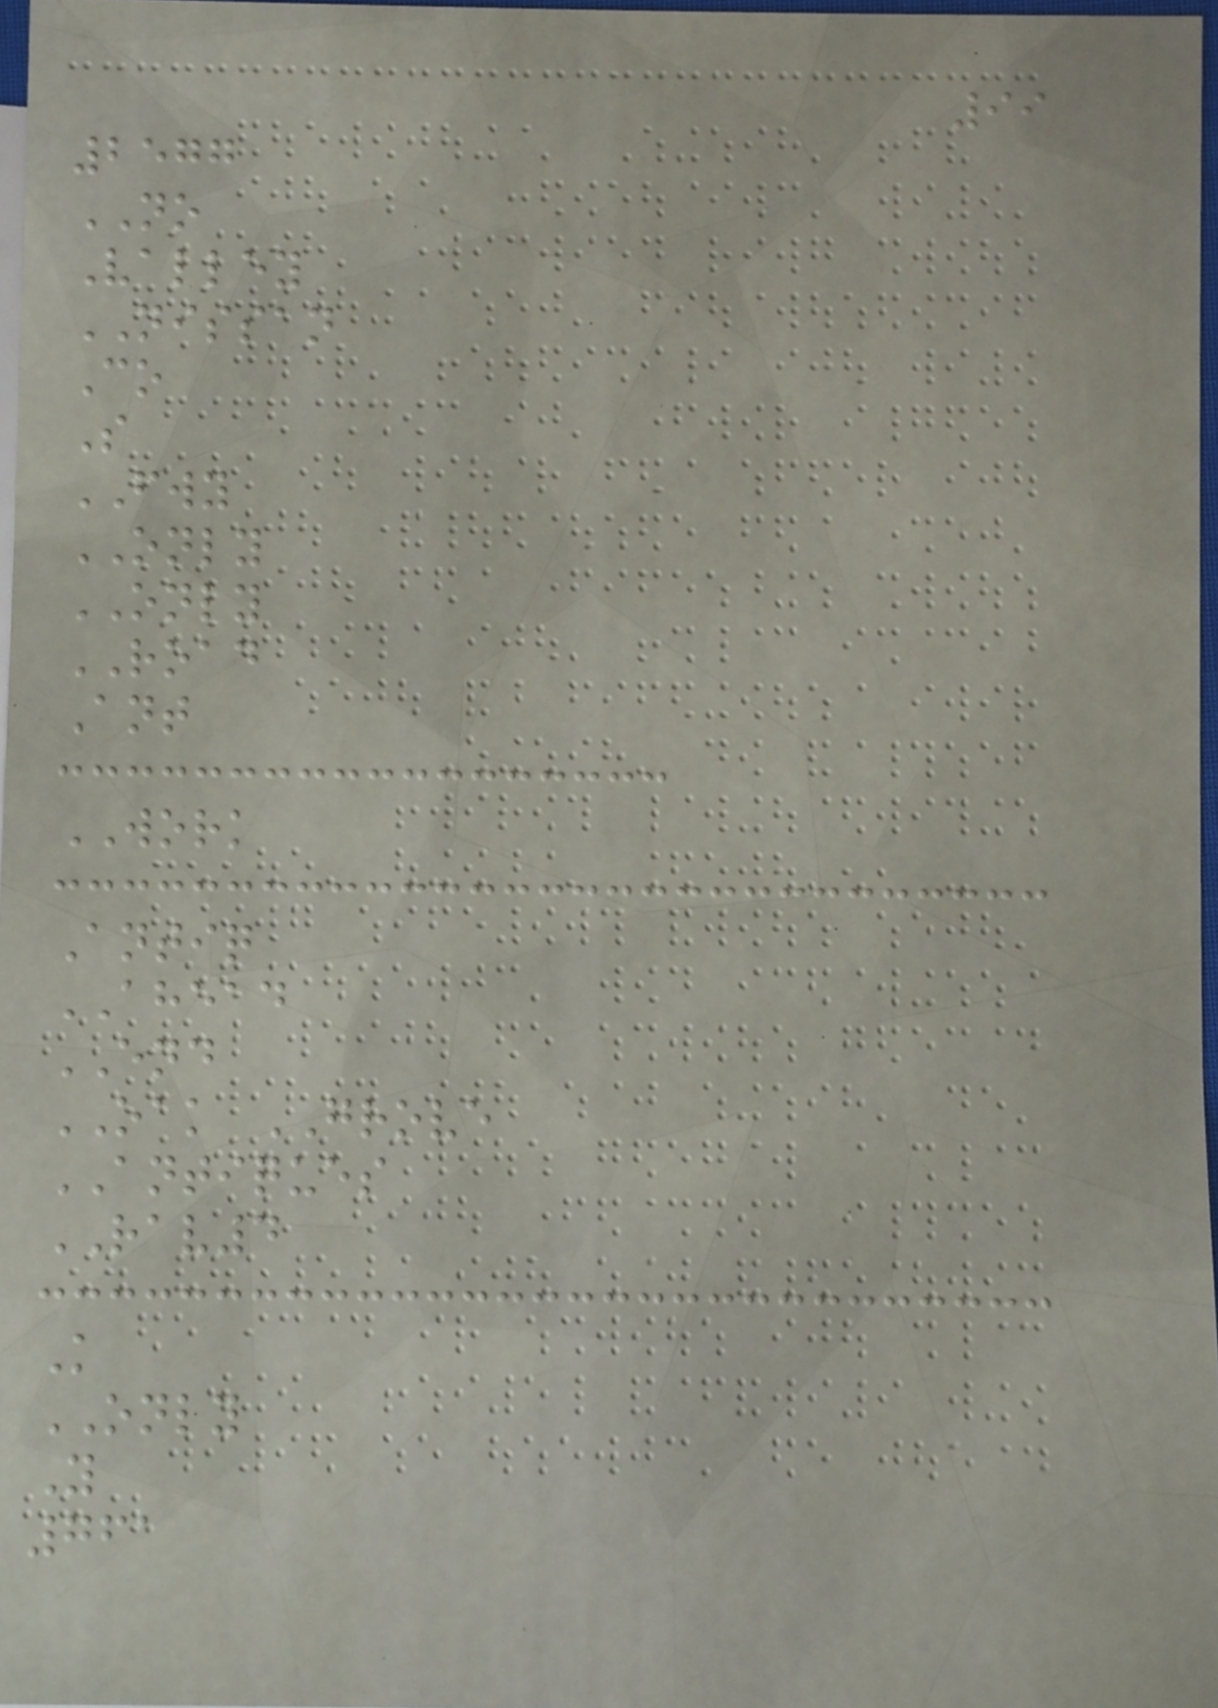99
2577
NO
Valley
NISSAN
Co
S
FWY
ONLY
ONLY
ROAD
Ant
WORK
Antiq
AHEAD
END
OAK GROVE
ANTIQUES
RAV4
K
ONLY
Y
761
